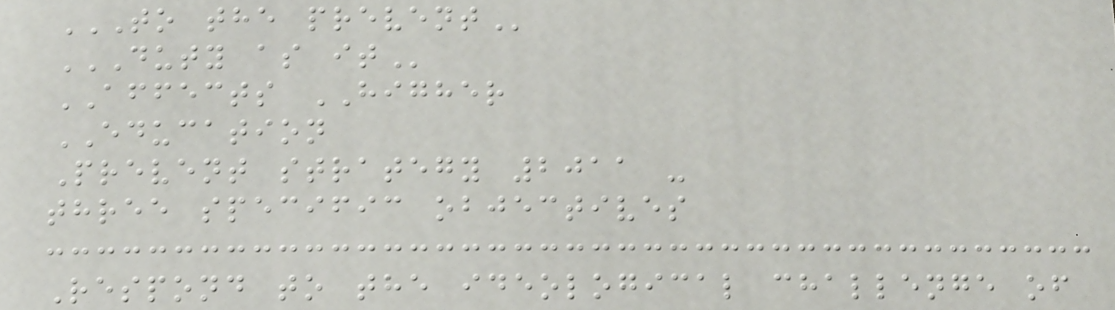TO THE PREVENT
DUTY AS IT
AFFECTS HIGHER
EDUCATION
Prevent strategy 2011 -
three specific objectives
Respond to the ideological challenge of
